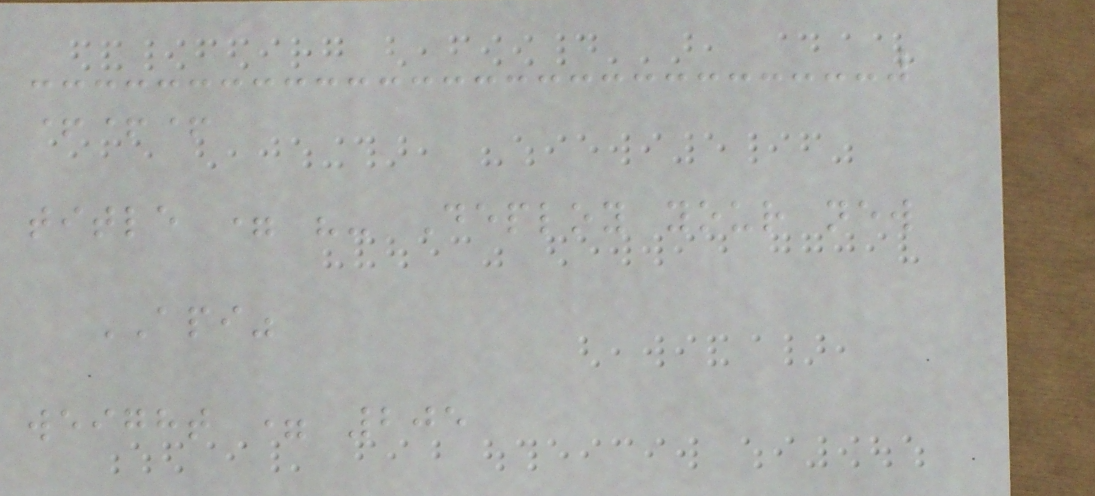+++
title = "- Deploy your new
API"
weight = 205
